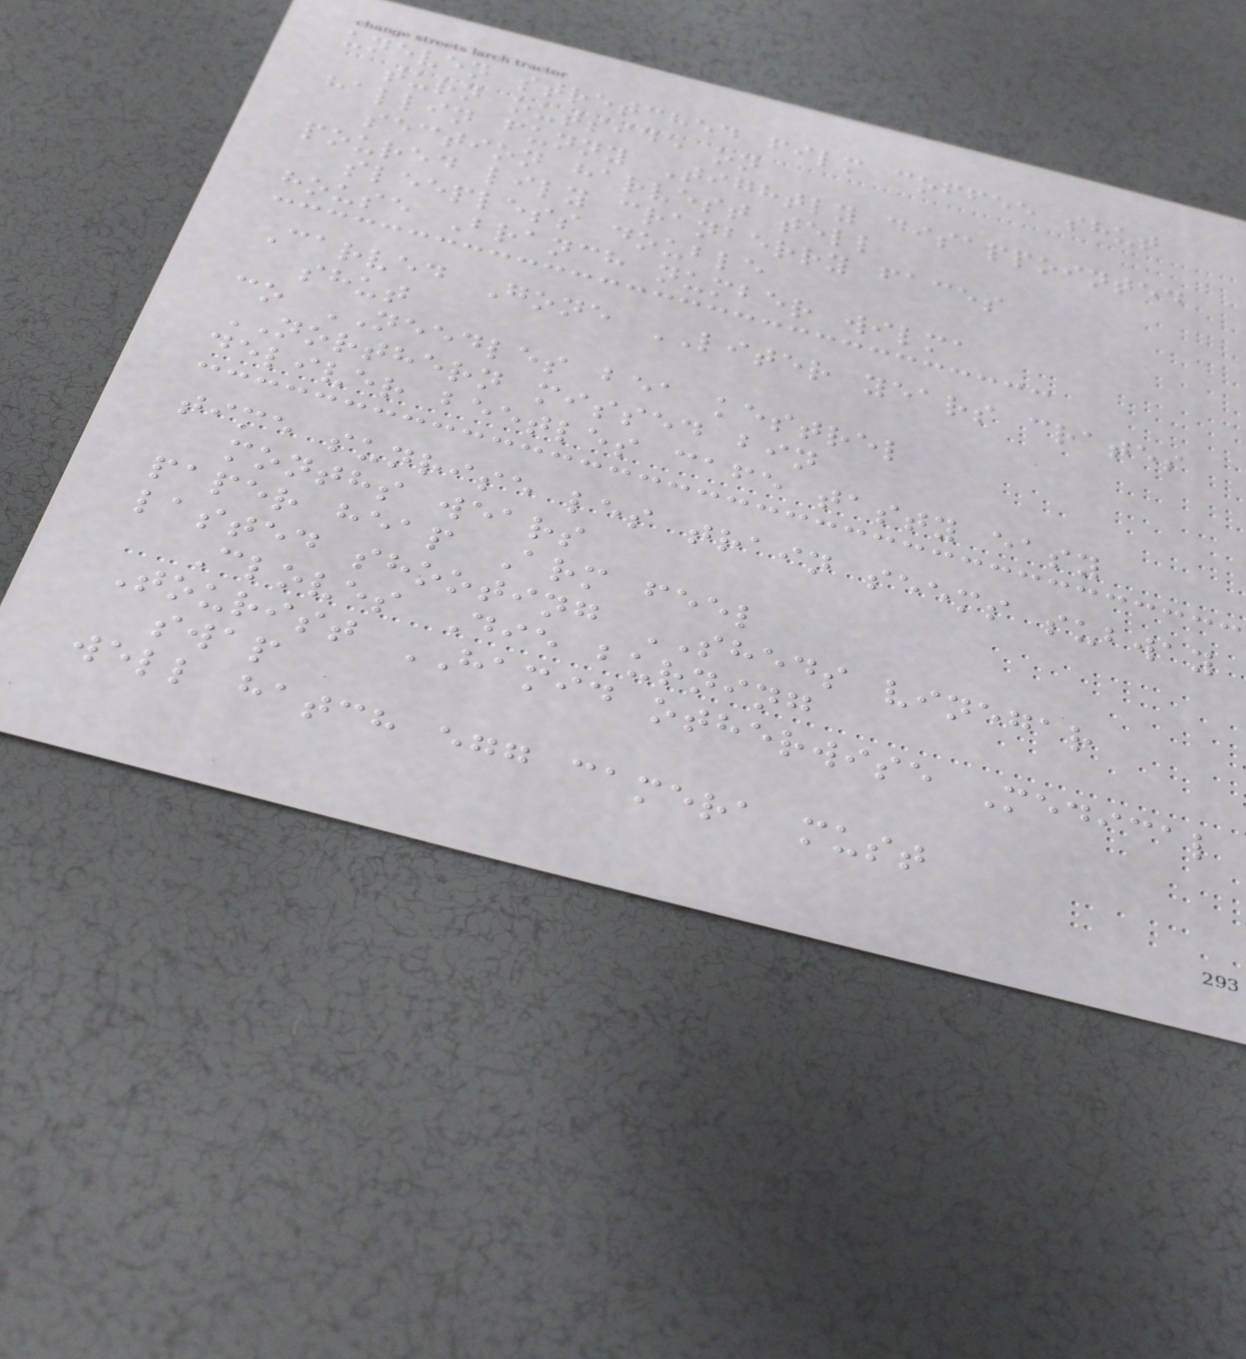uneven stretched film coffee shut
turn outside on
hallin funny Tightly disappointed
section harvest tell
poured lily cranberry faces
sleepless double
house Branch number wilma
Carved Gone LITER years crates
shut
co NEEDLES bea kestrel
NORTHERN missed bin
deliver beetles cafe tasty easy
time sunrise les train seems subway
months wears
paper heap Arm feel
lasted shooting SHEDS vinegar
Cloves Die burning
Tourist HAMID otherwise Medical
swap
well hatch egg camera must
